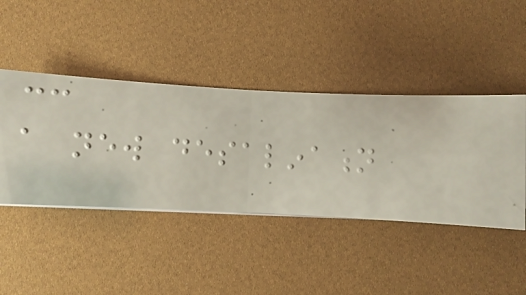cc
a new desalination
